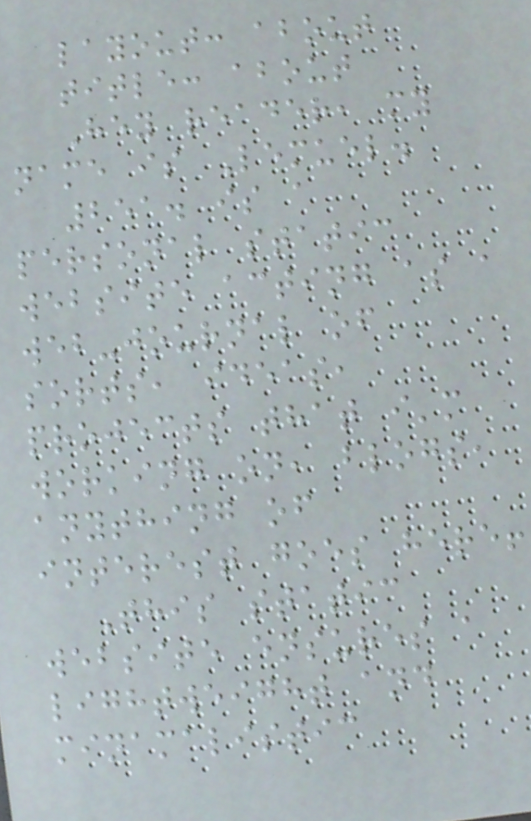layout: about
title: about
Hey reader, my
name is Lemuel.
251. is a
personal static
website acting as a
web-journal of
sorts, ideas,
projects that i'm
working on, blogs,
anything of
interest goes here!
This static
website ensures a
lightweight and
minamalistic
